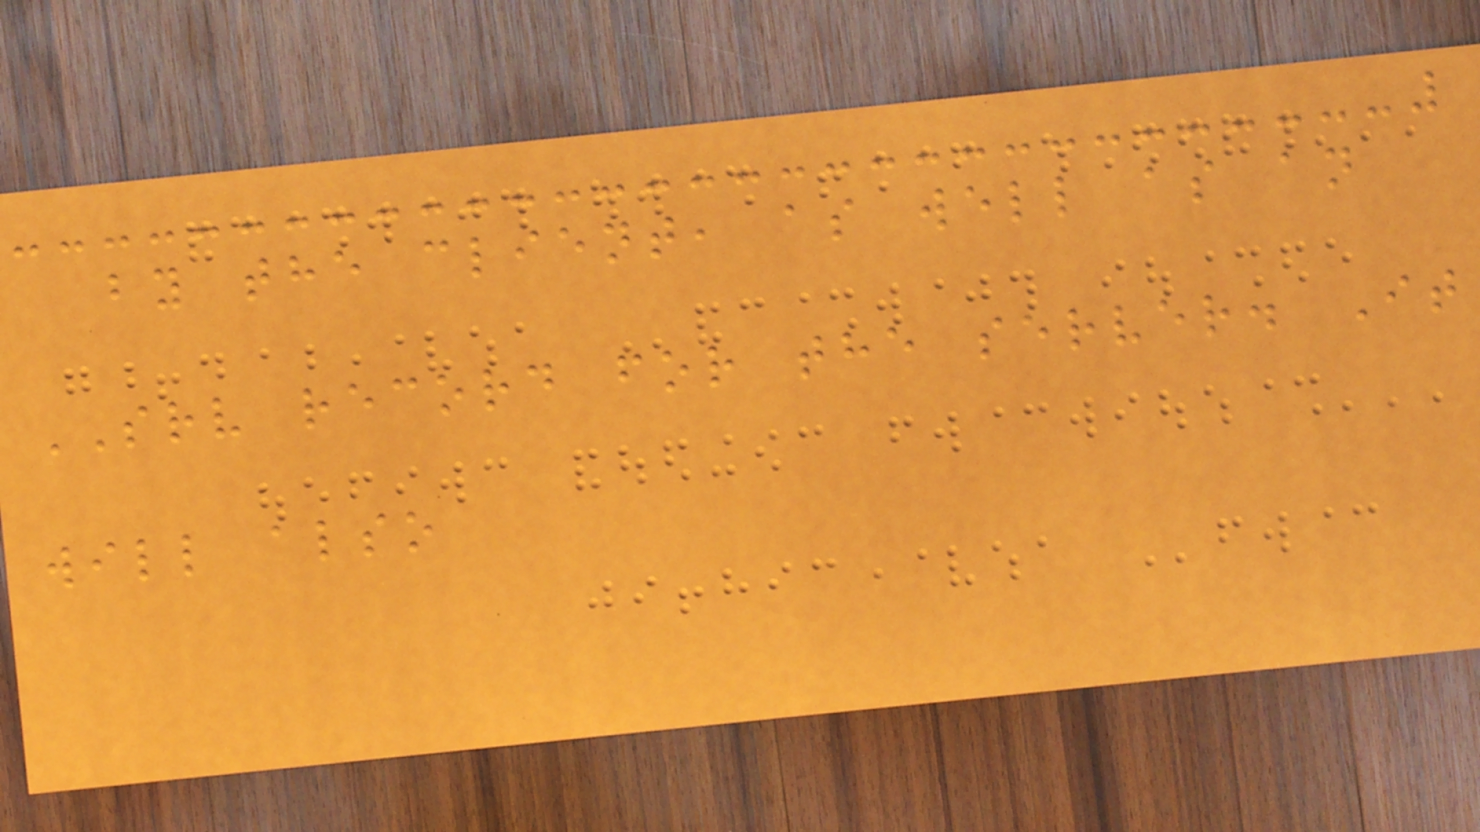by the client, as well as an
SRV record for the server. It
will also
